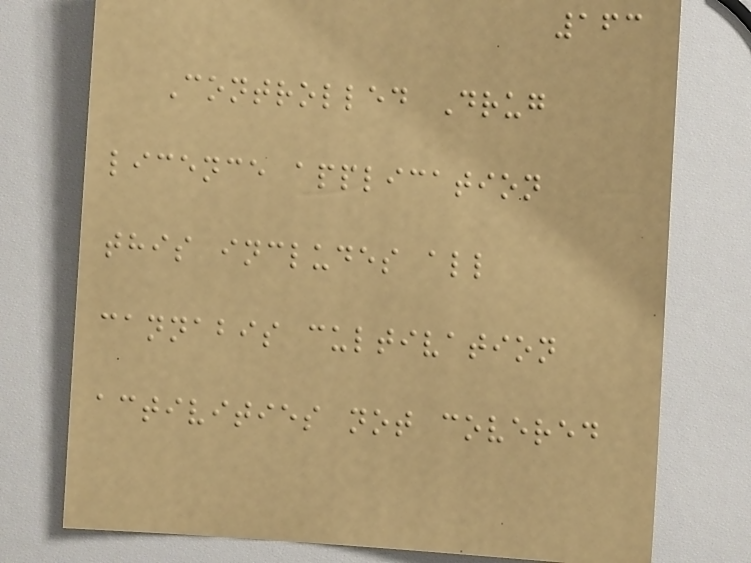163
Controlled Drug
licence application
this includes all
cannabis cultivation
activities not covered
